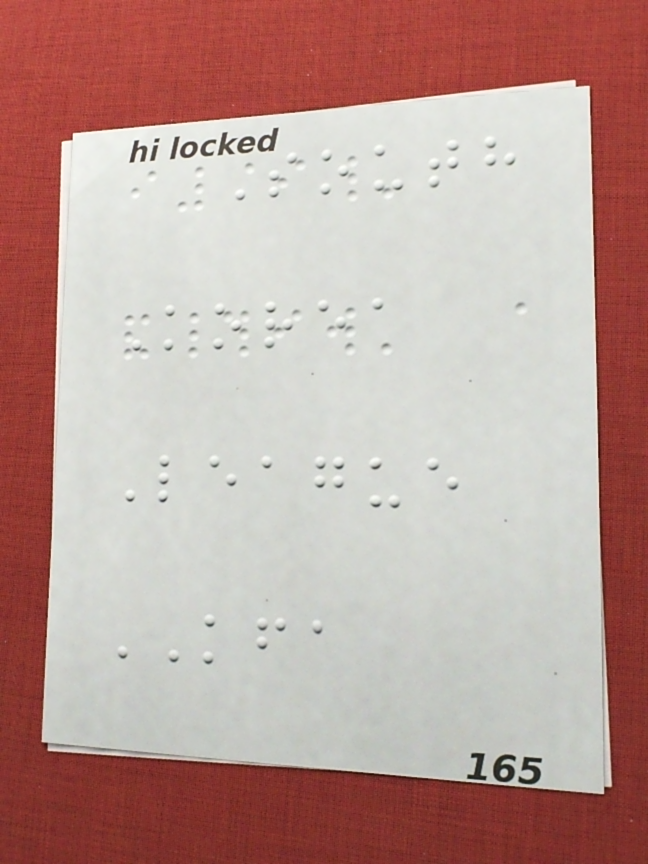South
Korea
League
KFA
